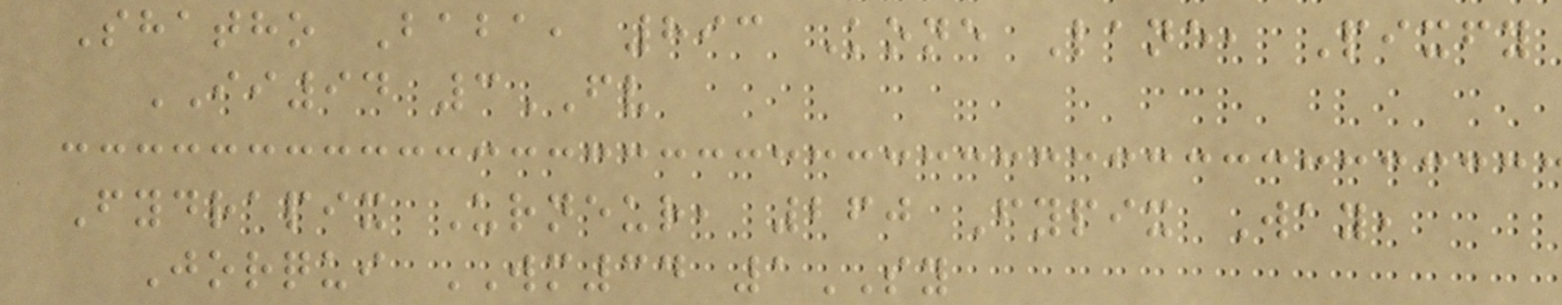Shatho Baba, 893 Kone Lane, Pixfy
II94 3FV
Fydrapix Urneur, 260 Fypix Way,
Jorqui WM34 1SY
